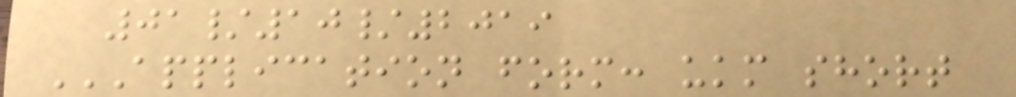01/10/2019
APPLICATION FORM: UKM SHORT
